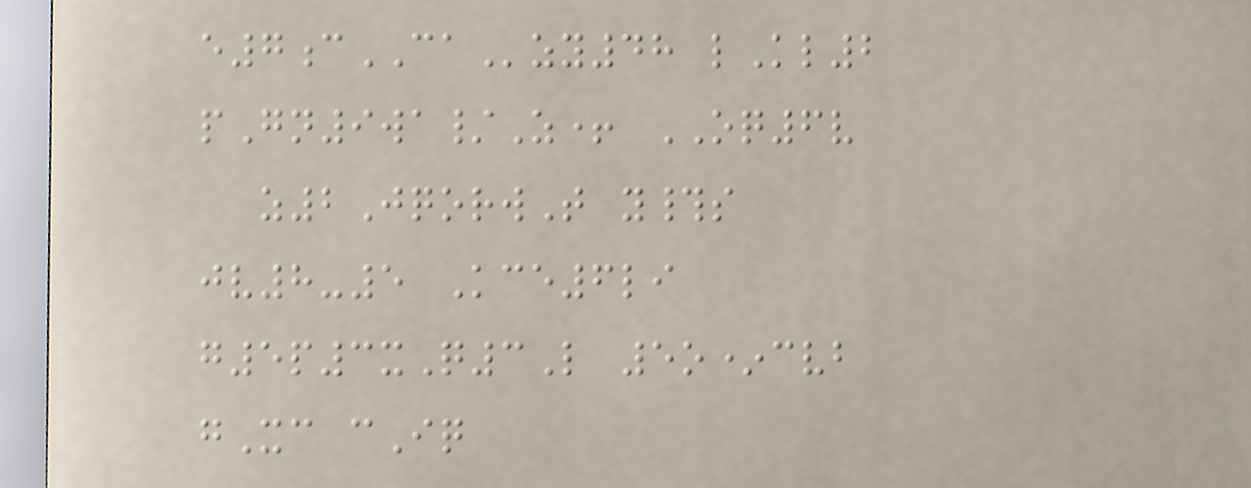e7cCAzy48 lKl2
pGn9wa/Z+ OQ6v
z2JqorwT y#s
jv8-5 Kce6li
g5p3xQ3L 5o*cvb
gXc cIq
